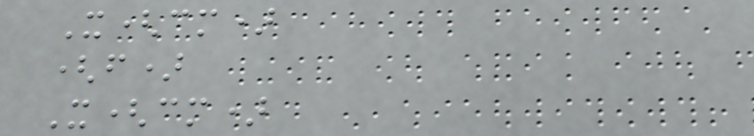X(cm)
(f)
X(cm)
